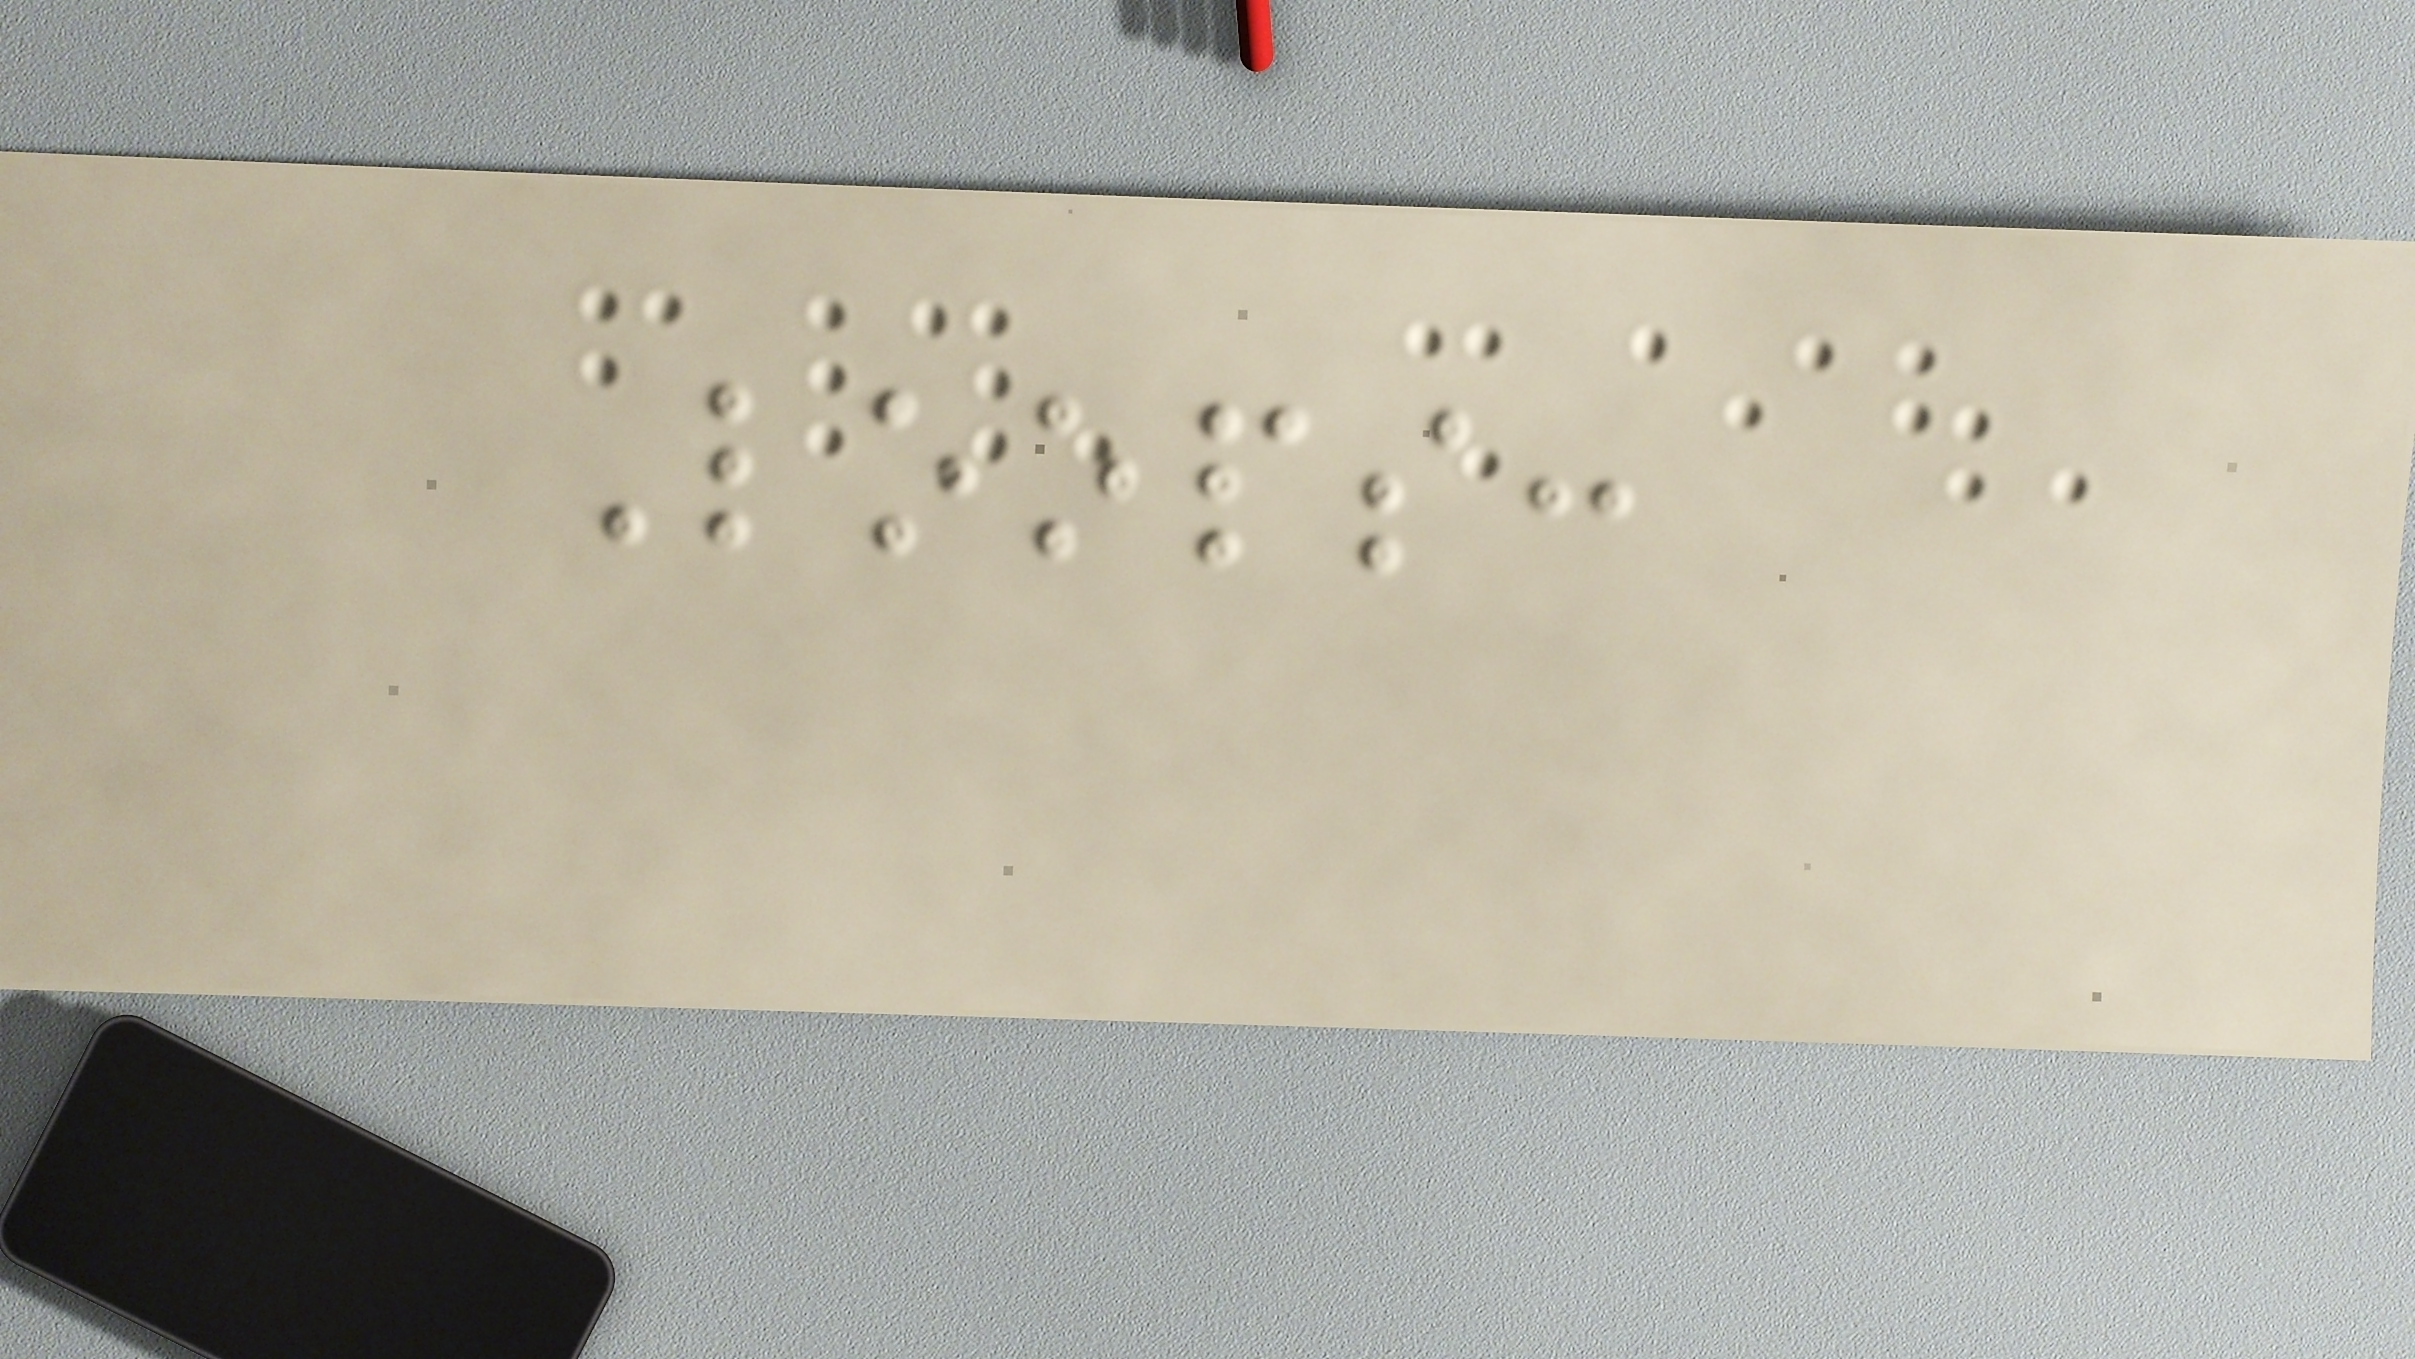Loops:
